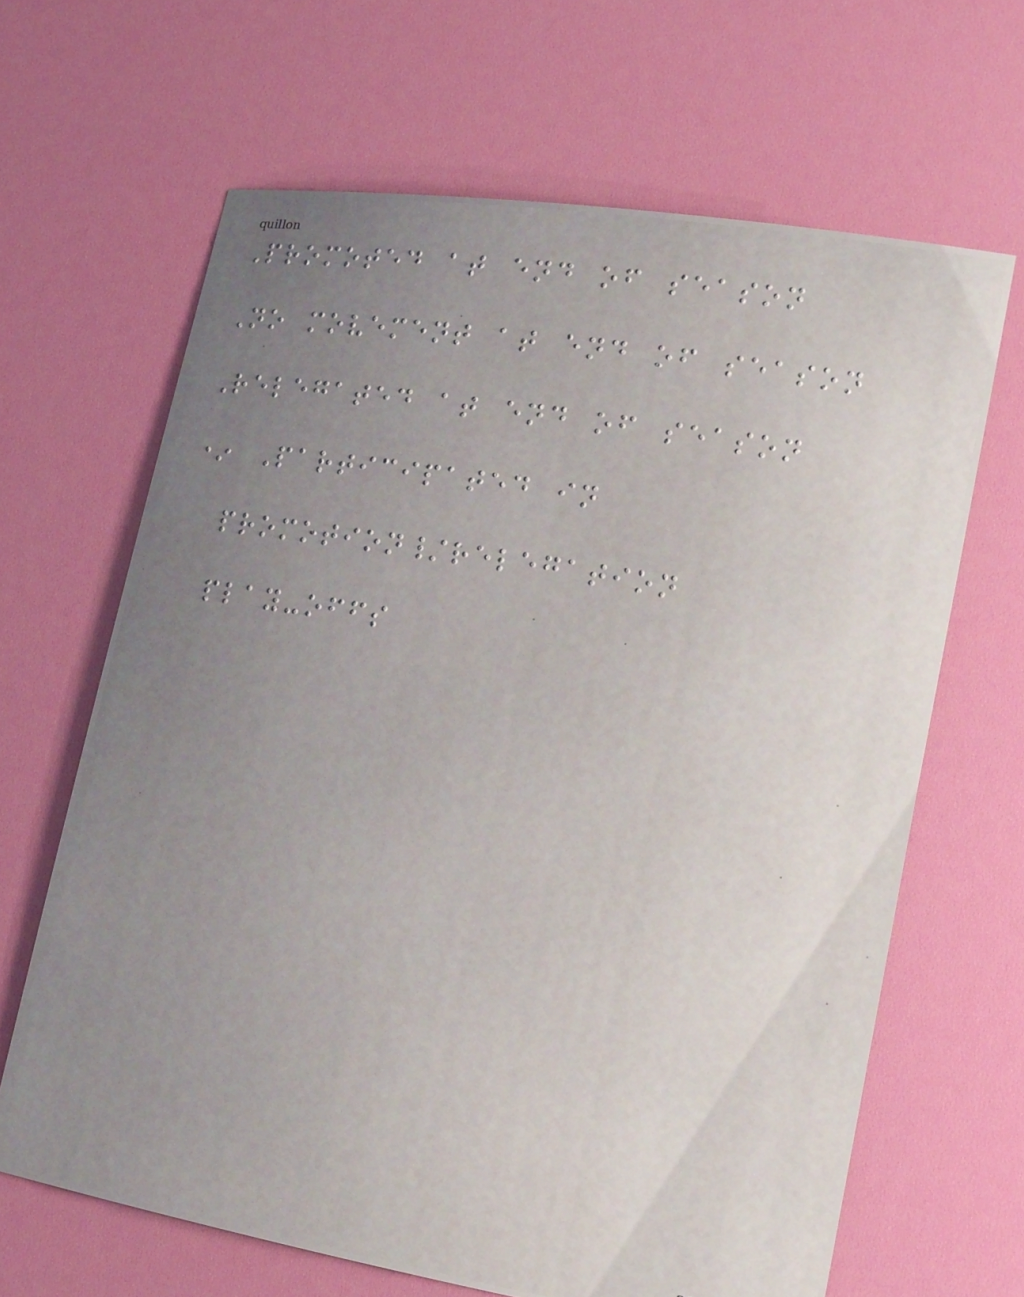Promoted at end of season
No movement at end of season
Relegated at end of season
* Participated in
promotion/relegation
play-offs
